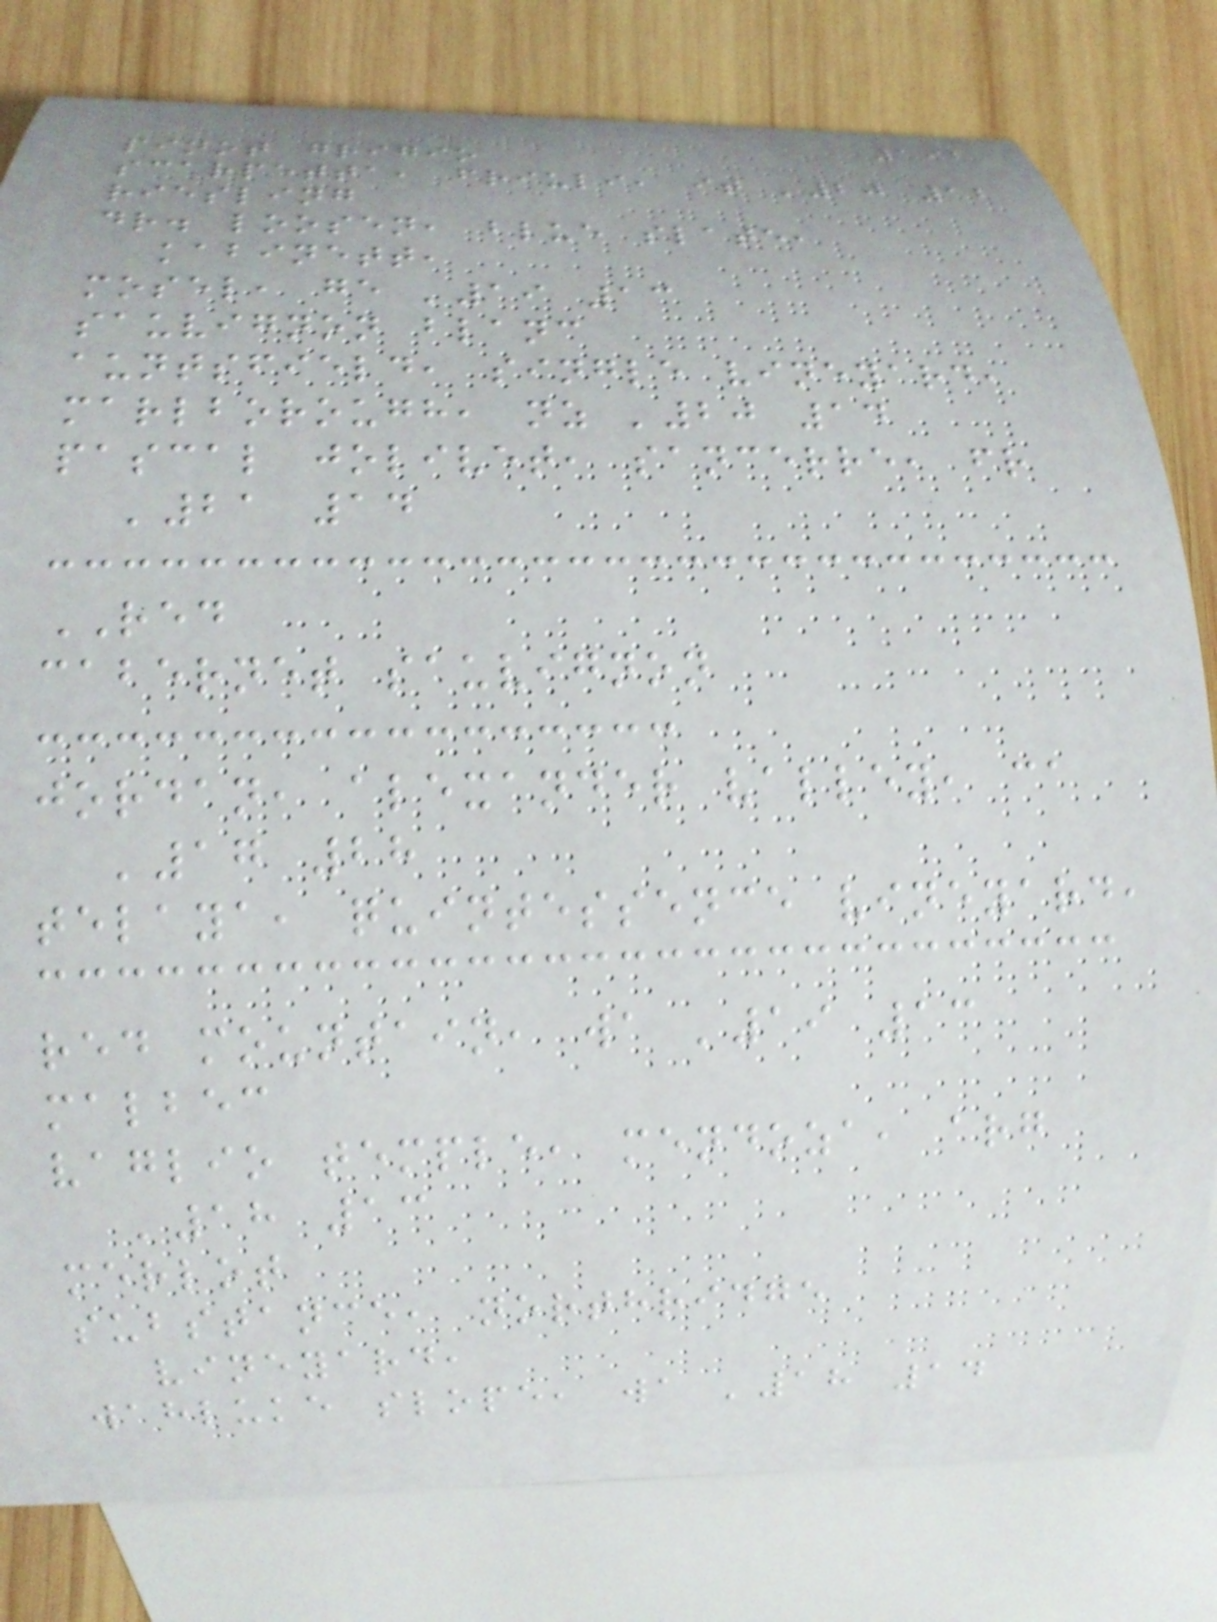192
pinot grigio
scarpetta, friuli, it '20 12
riesling
dr. loosen, blue slate,
kabinett,
mosel, ge '19 13
sauvignon blanc
auntsfield, single vineyard,
marlborough, nz '20 14
pascal jolivet, sancerre, fr
'21 14
RED
cabernet sauvignon
jordan, alexander valley, ca
'17 28
telaya, quintessence vineyard,
red mountain, wa '19 13
malbec
vaglio temple, mendoza, arg
'18 13
merlot
substance, northridge
vineyard,
wahluke slope, wa '18 14
